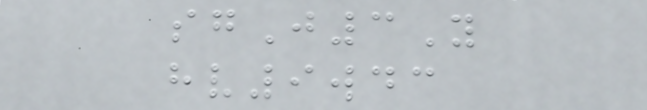sgJ3Y
hv9wdc
